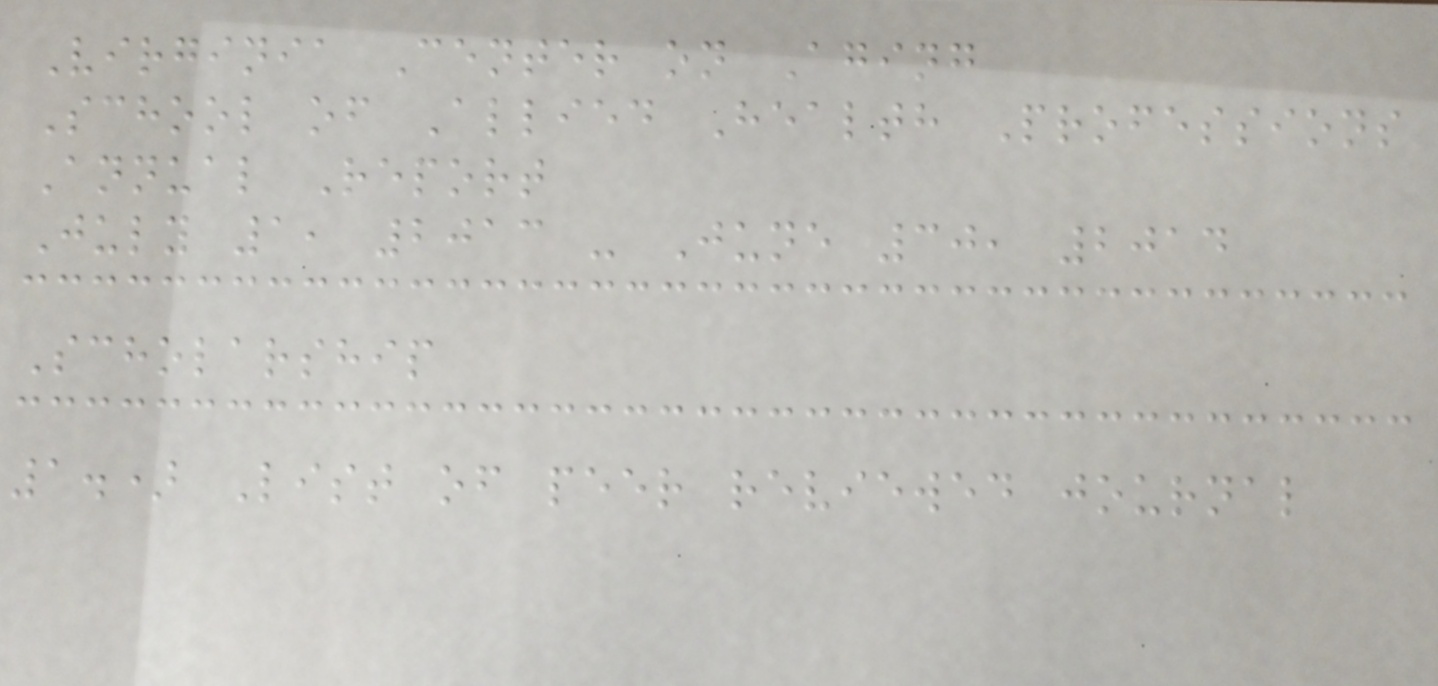Virginia Center on Aging
School of Allied Health Professions
Annual Report
July 1, 2013 - June 30, 2014
Scholarship
1.) List of peer reviewed journal
